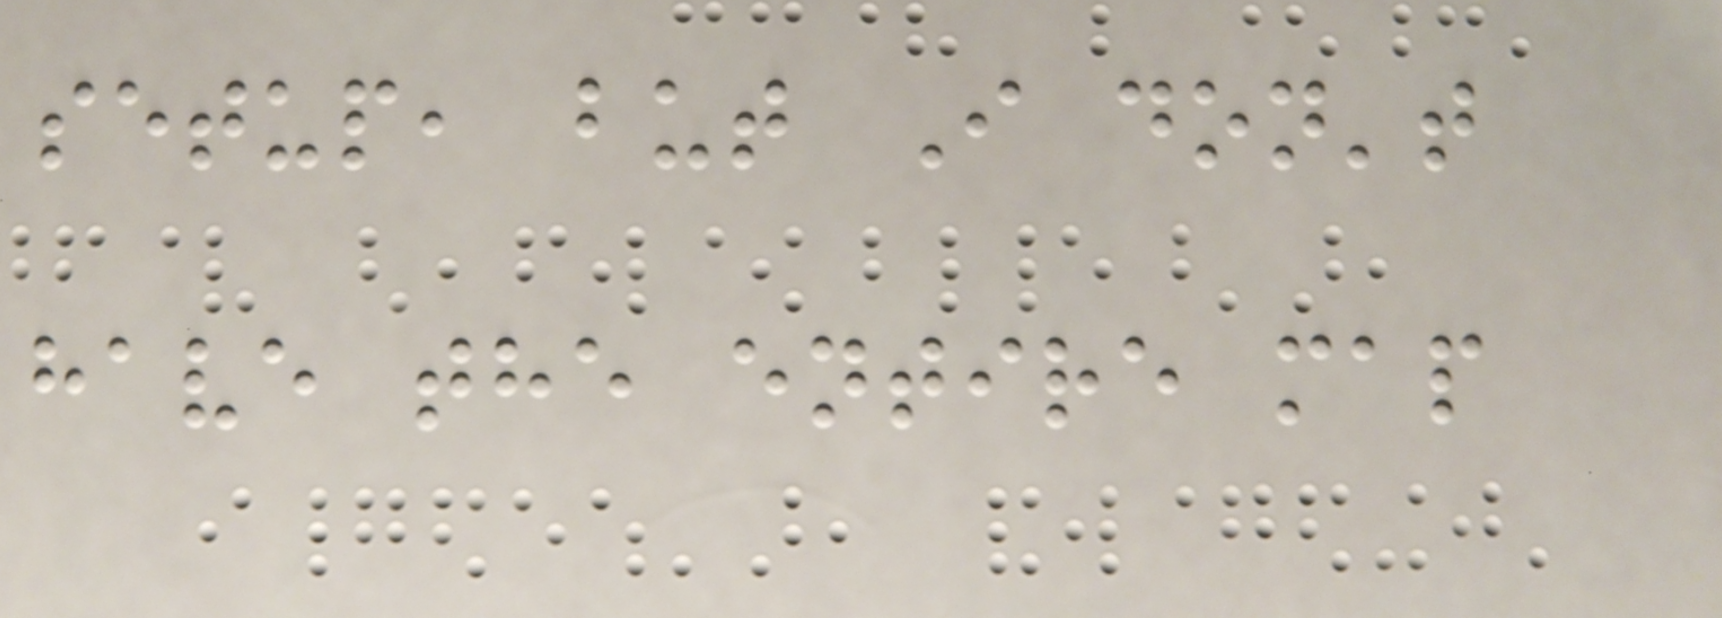setup, but I don't
have the entire map
